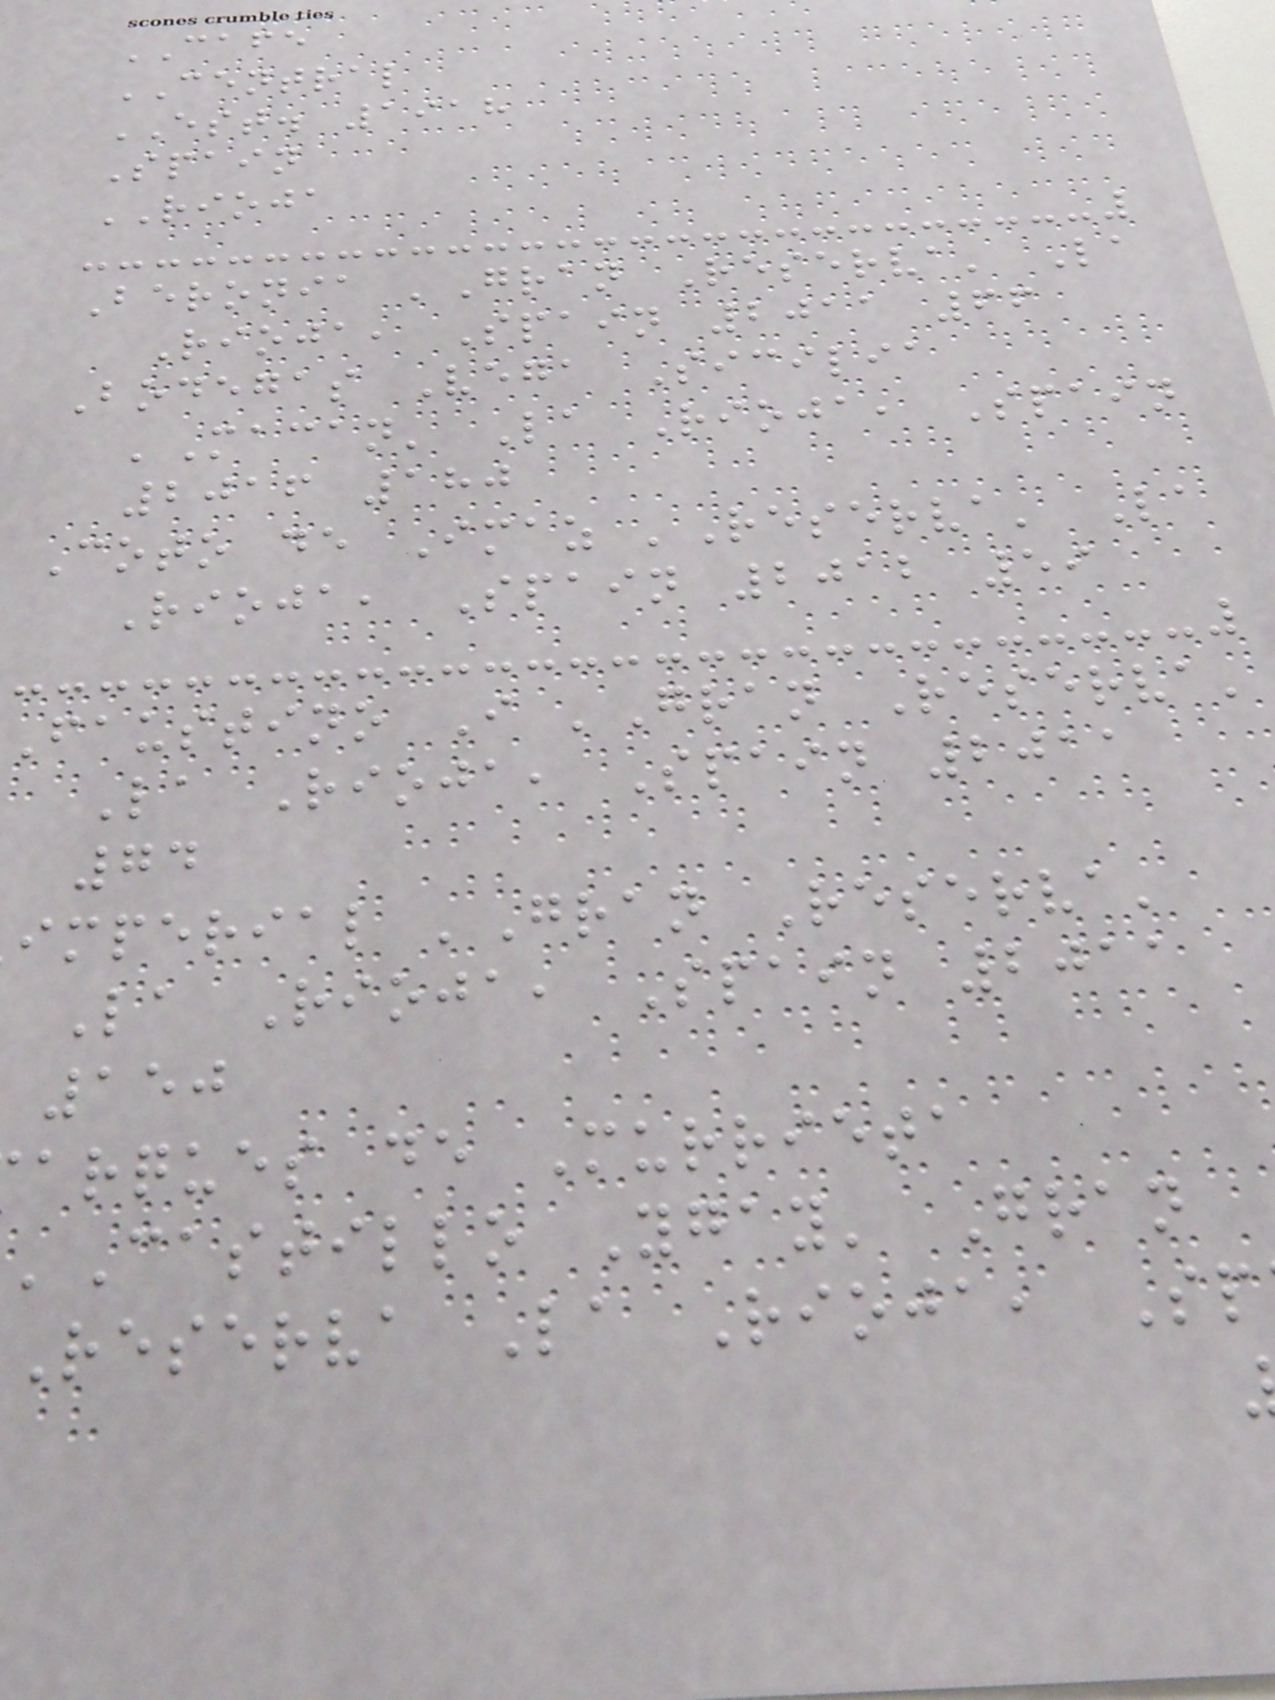CAFE
CENTRAL
EST. 1918
Spain
RIOJA
Beronia 'Gran Reserva' La
Rioja, Spain 2011 66
Bodegas Vega Sicilia
'Macan' La Rioja, Spain
2016 180
Coto de Imaz 'Reserva' La
Rioja, Spain 2012 59
Faustino I 'Gran Reserva'
La Rioja, Spain 2011
74
imperial 'Gran Reserva'
La Rioja, Spain 2011
150
arques de Murrieta
'Castillo Ygay' Gran
Reserva La Rioja, Sp
